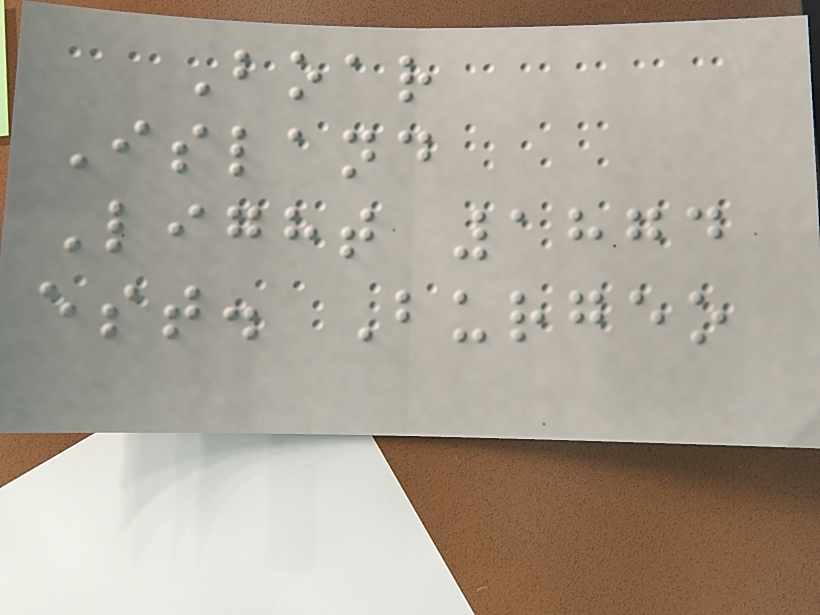Boar
Island
Light 1874
est. Burgeo
